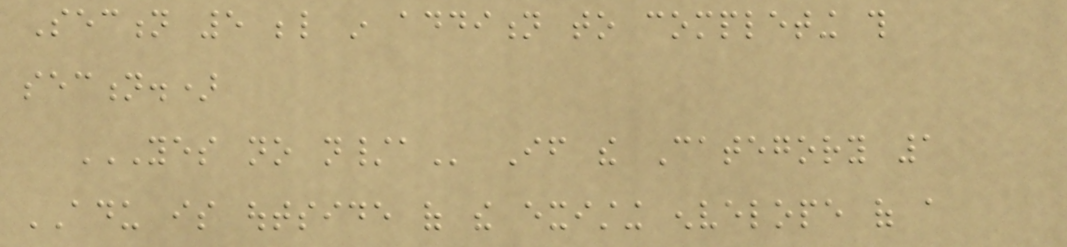Section 5 below in addition to completing this
section.)
YES NO N/A If the Category 1
ADU is outside of the existing envelope of a
